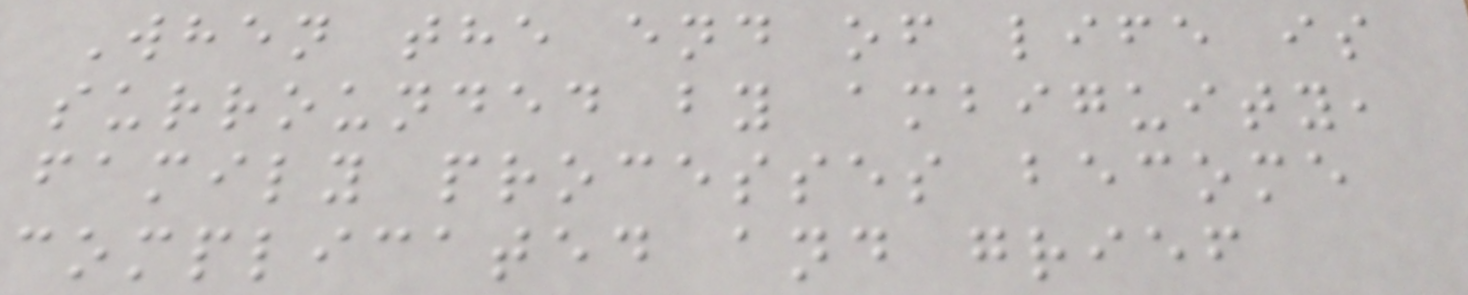When the end of life is
surrounded by ambiguity,
family processes become
complicated and grief
